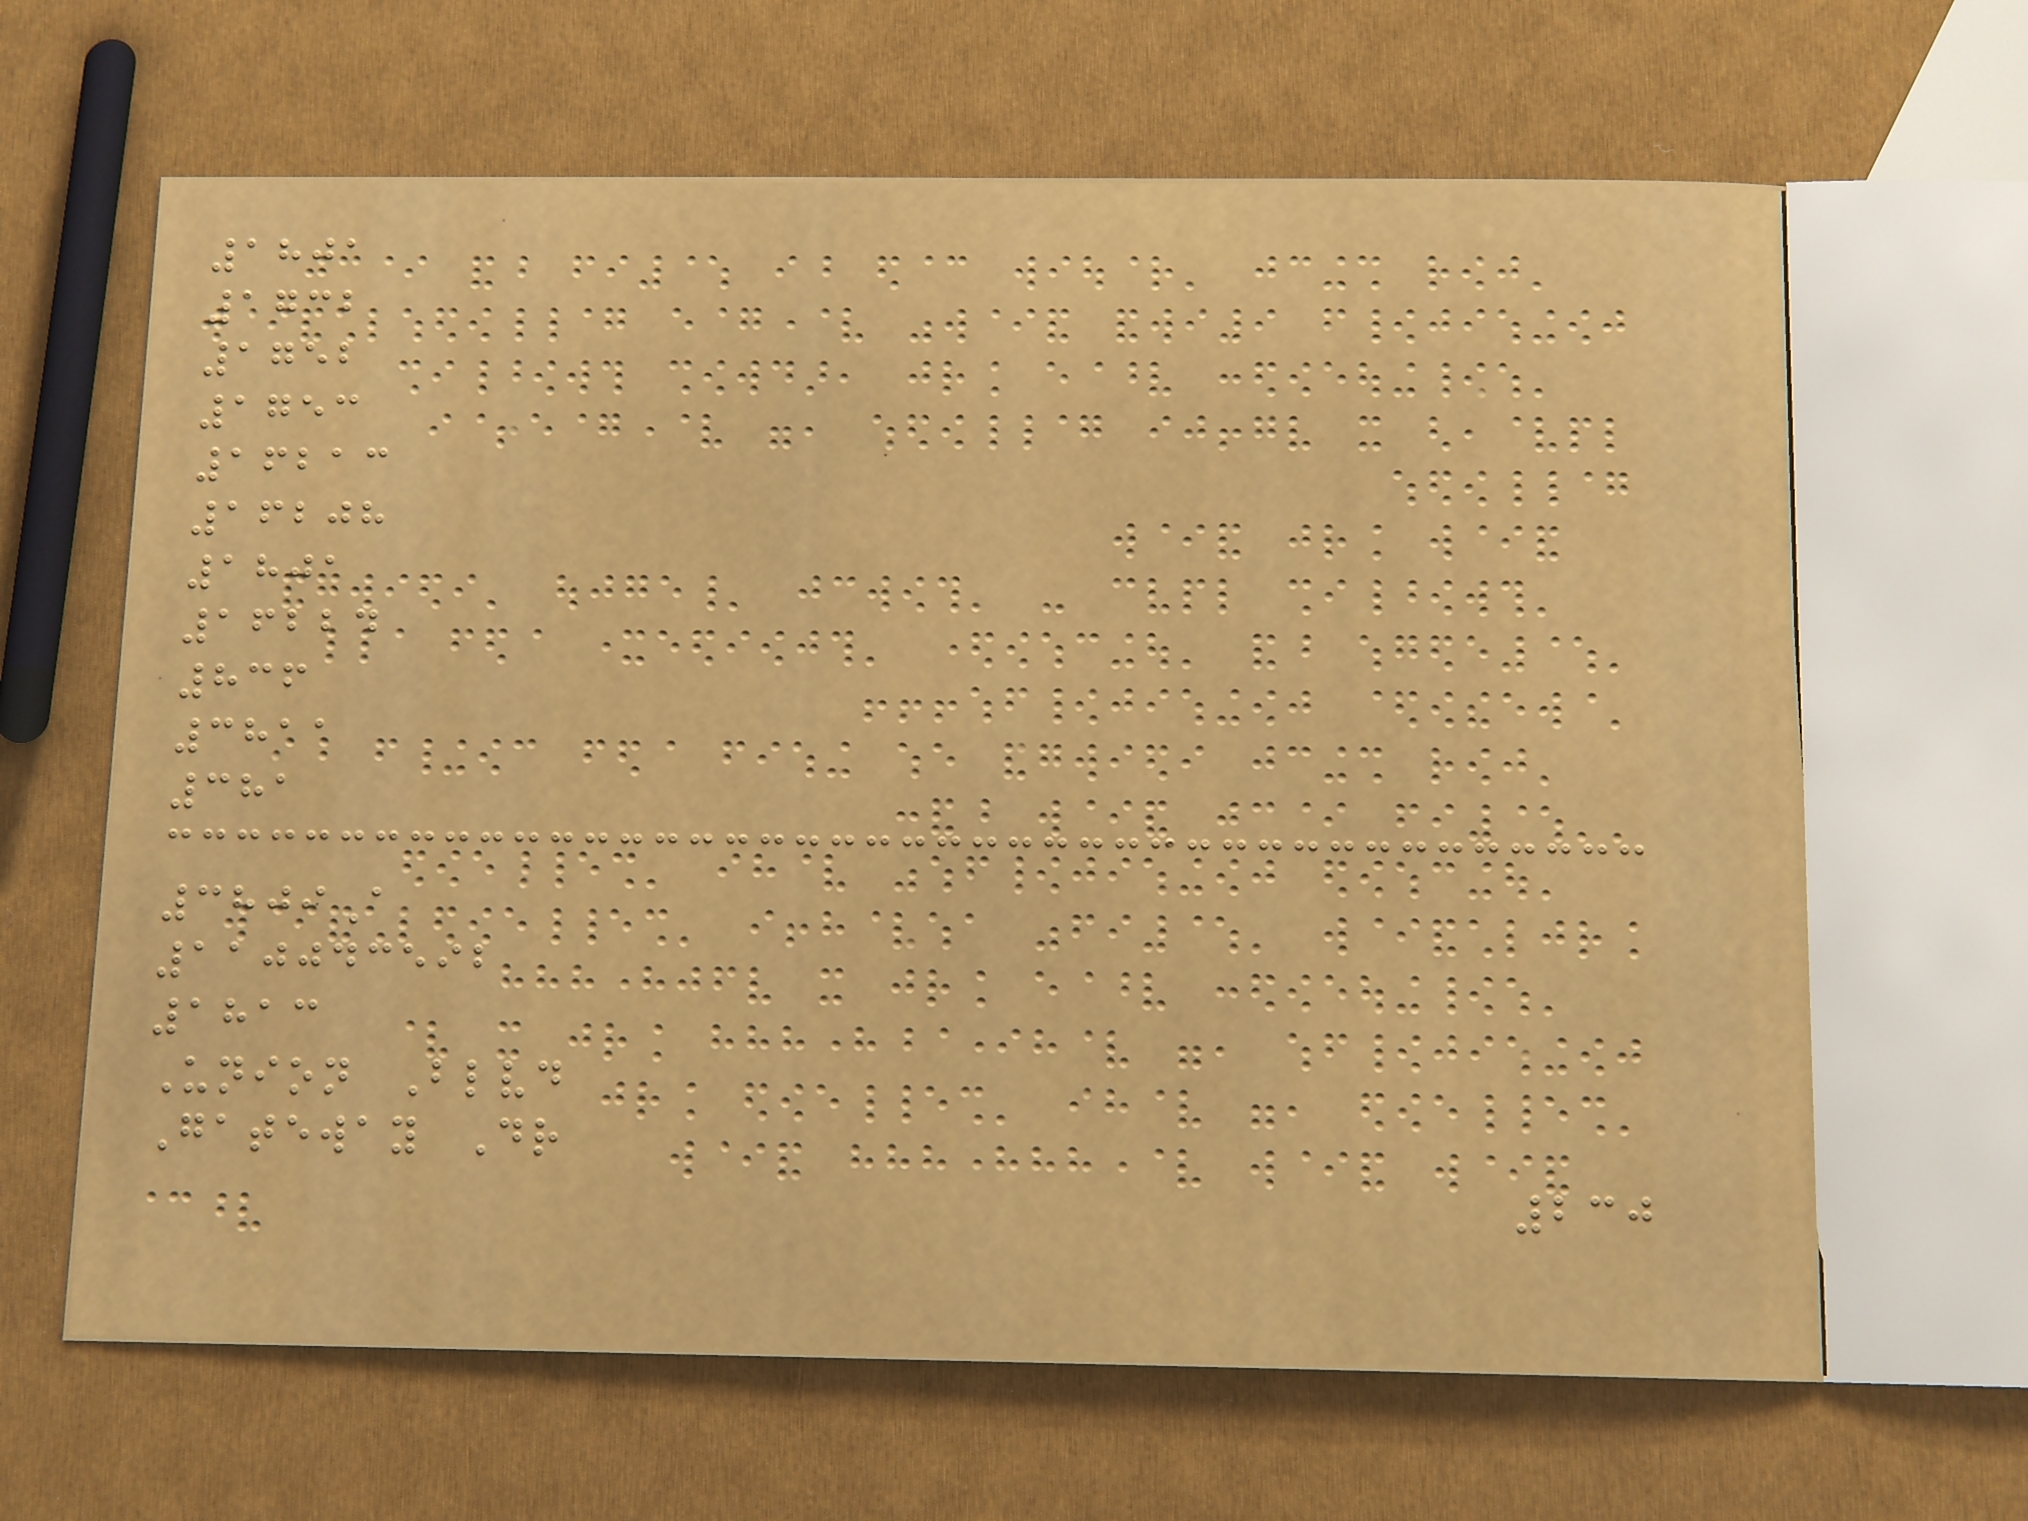1801
1732
1752
1753
16213
16208
1801
16224
836
3811
381
3809A
110043592
1813
Union Blvd
Gateway Dr
230
